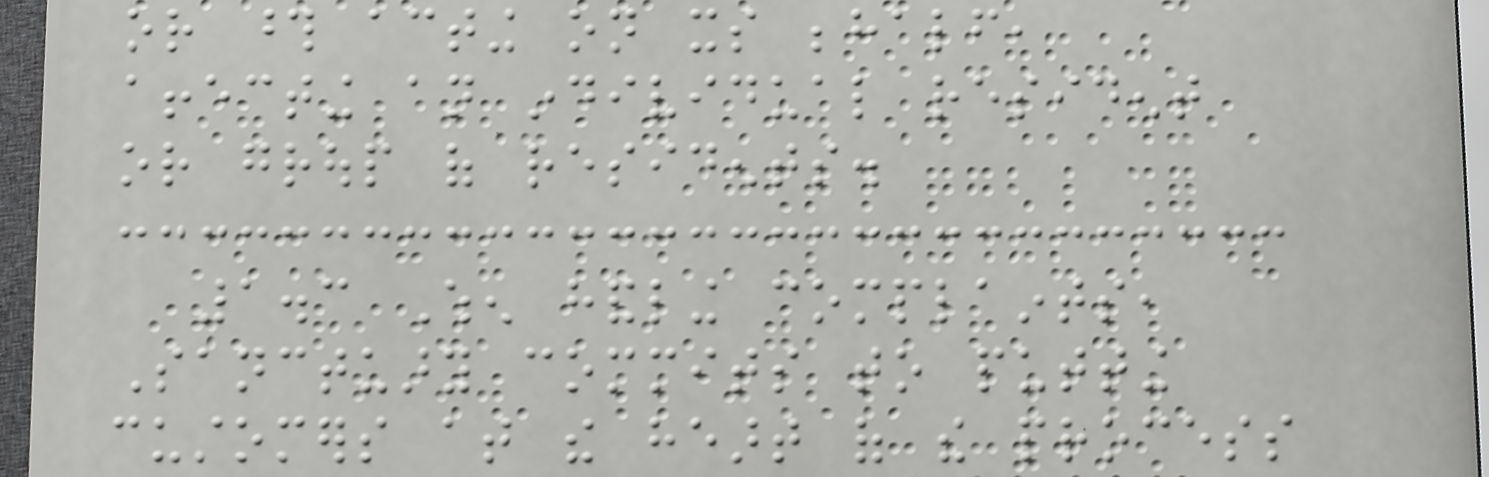or those acting on its behalf,
affecting an individual resident
or group of residents.
1.3 When handling complaints,
Sanctuary commits to putting
customers at the heart of the process
